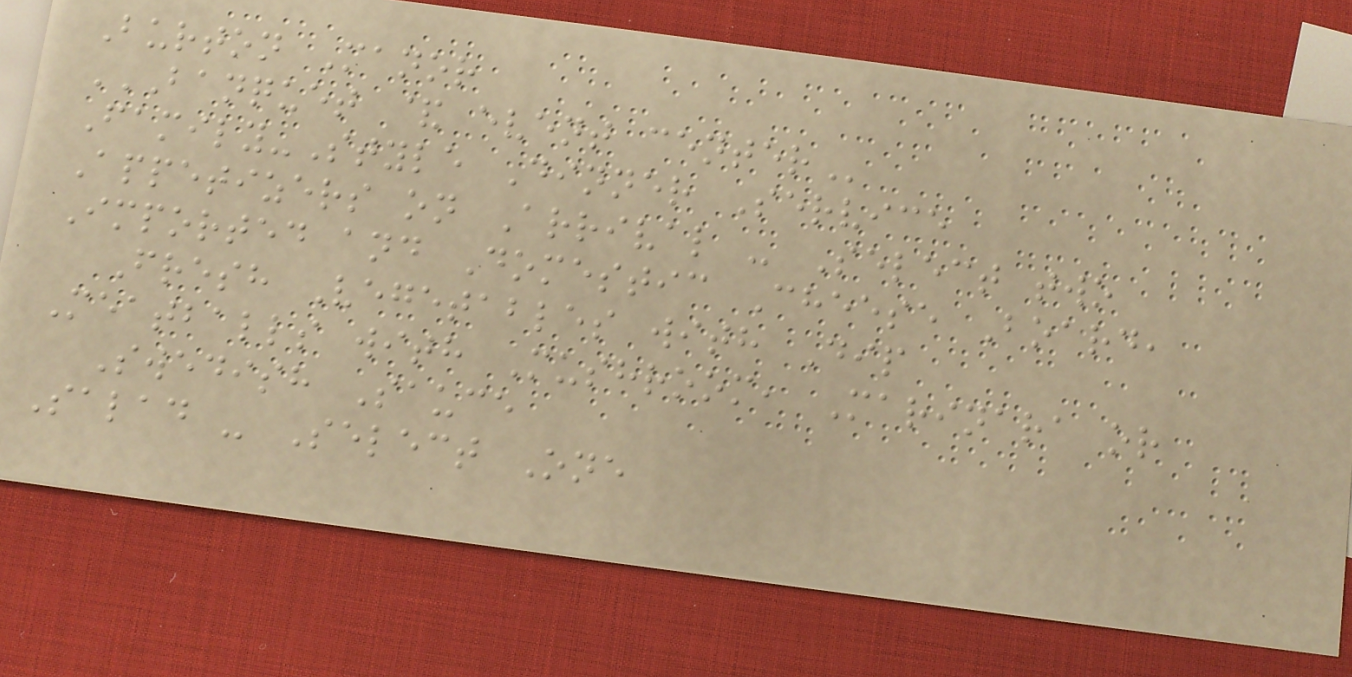Burton Manor
BANQUET & EVENT CENTER
Family-Style Dinner Service
Appetizers on Arrival - Select two
Imported and Domestic Cheese Board,
Fresh Vegetables with Dip
Meatballs with Mushroom, Marinara or
Swedish Sauce
Salad - Select One
